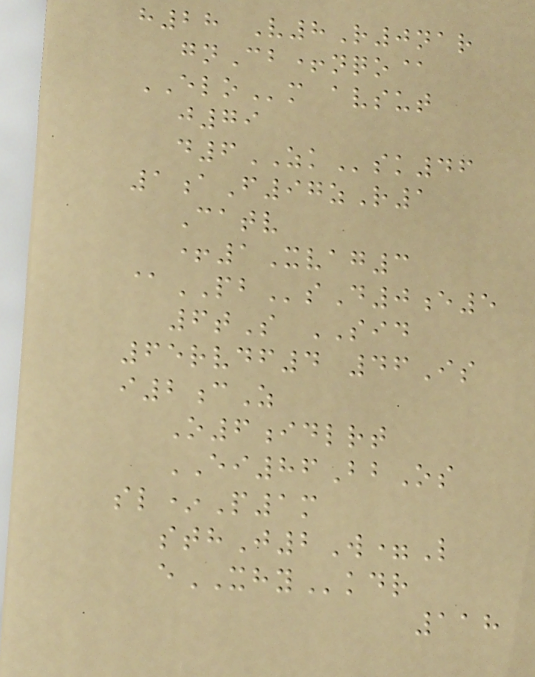h28 V8R0nar
gnCb+nqo@
ELOm avsut
j79
d6ZKsk46
1aF97zR1
Catv
+1Xvag3
@PBsD0e5
6tS SID
65rvdf4 46Is
i2cZ
O6idlrt
EI86BbOs
sl*P1m
sthJ2W=L
eXHYkdr
118
